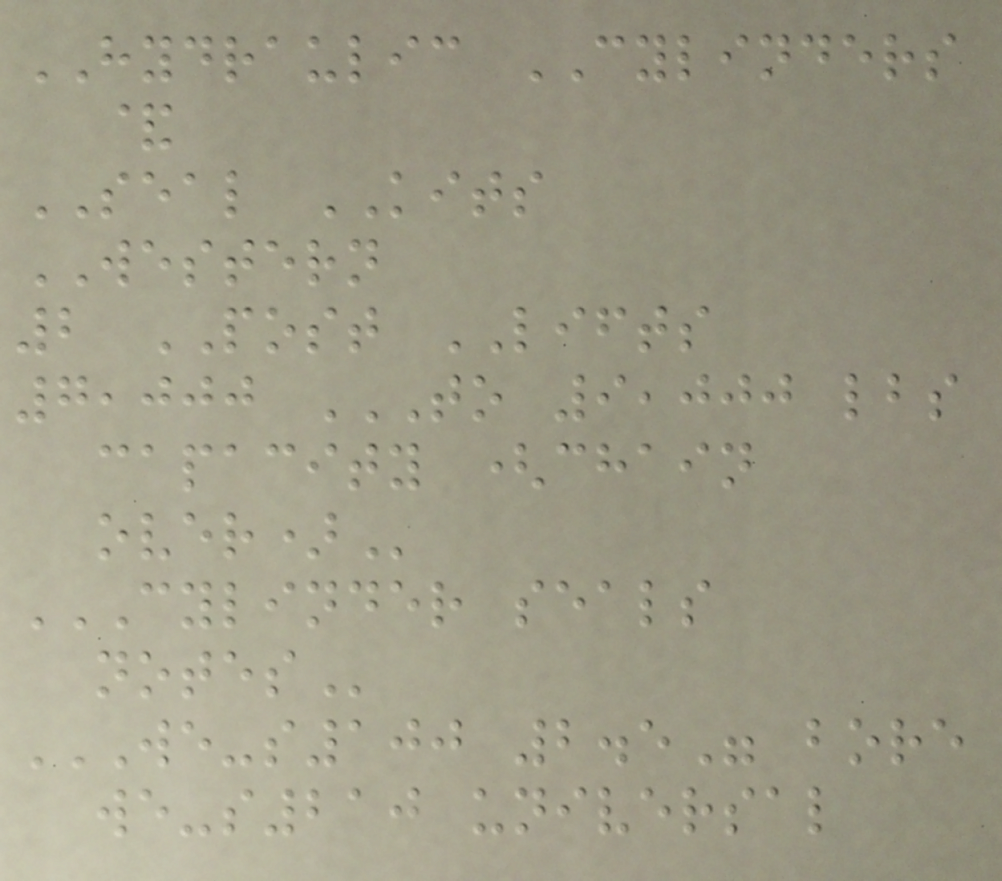HYDRAULIC CYLINDERS
&
SEAL KITS
WESTERN
2 POST LIFTS
7,000 TO 9,000 LBS
CAPACITY (CHAIN
OVER)
CYLINDER SEALS
NOTES
WE-S100 2.5" BORE
WE-S210 UNIVERSAL
